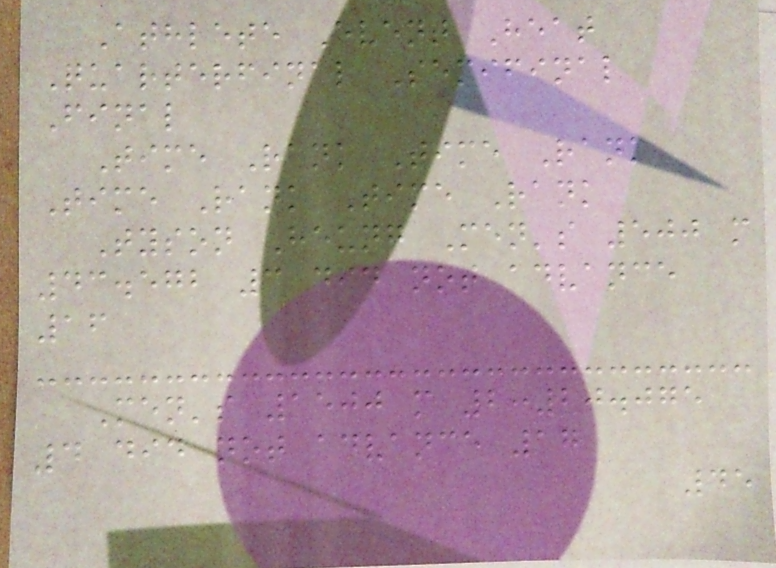Athlete Event Heat
Quarterfinal Semifinal
Final
Time Rank Time Rank
Time Rank Time Rank
Tyson Heung Men's 500 m
43.572 3 did not advance
16
Men's 1500 m 2:20.075
4 did not advance 17
45
